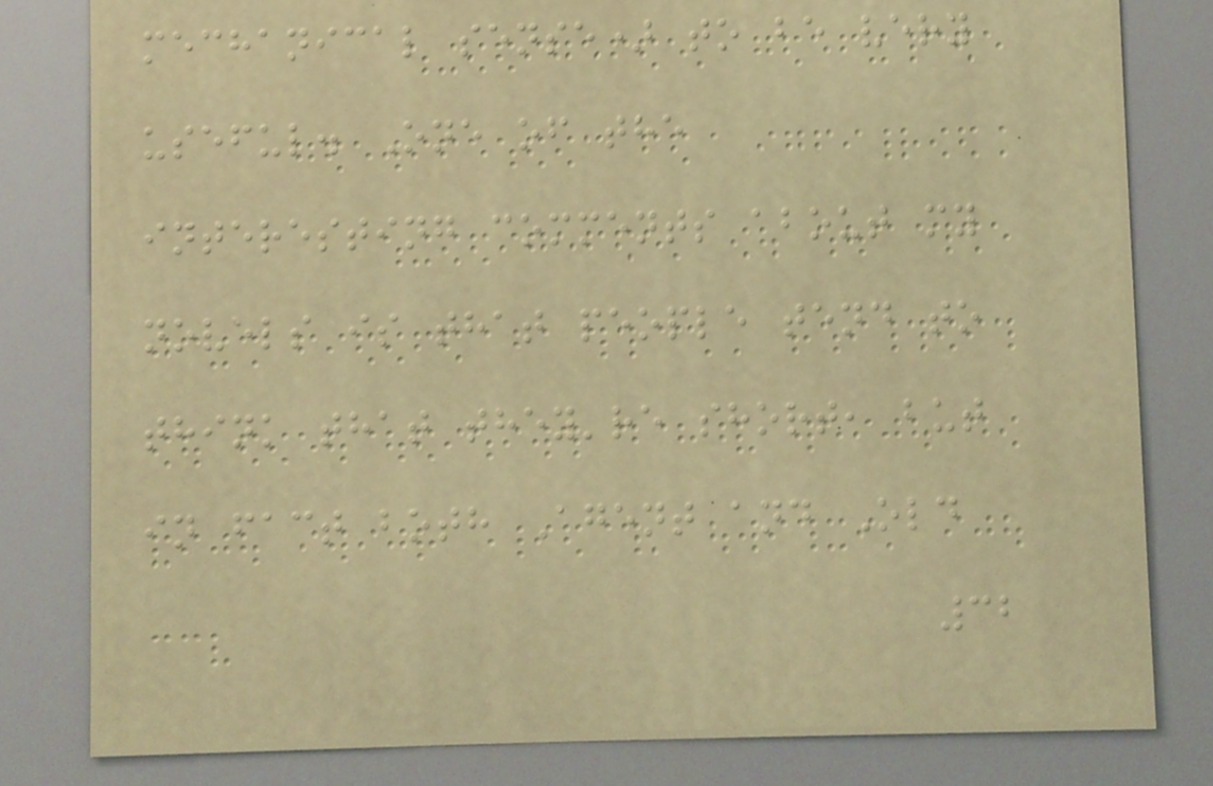mechanical sense) to be very
useful. One of the
interesting comments about my
novels is that people tend to
think that they're short, but
in fact both Agent and Old
32
